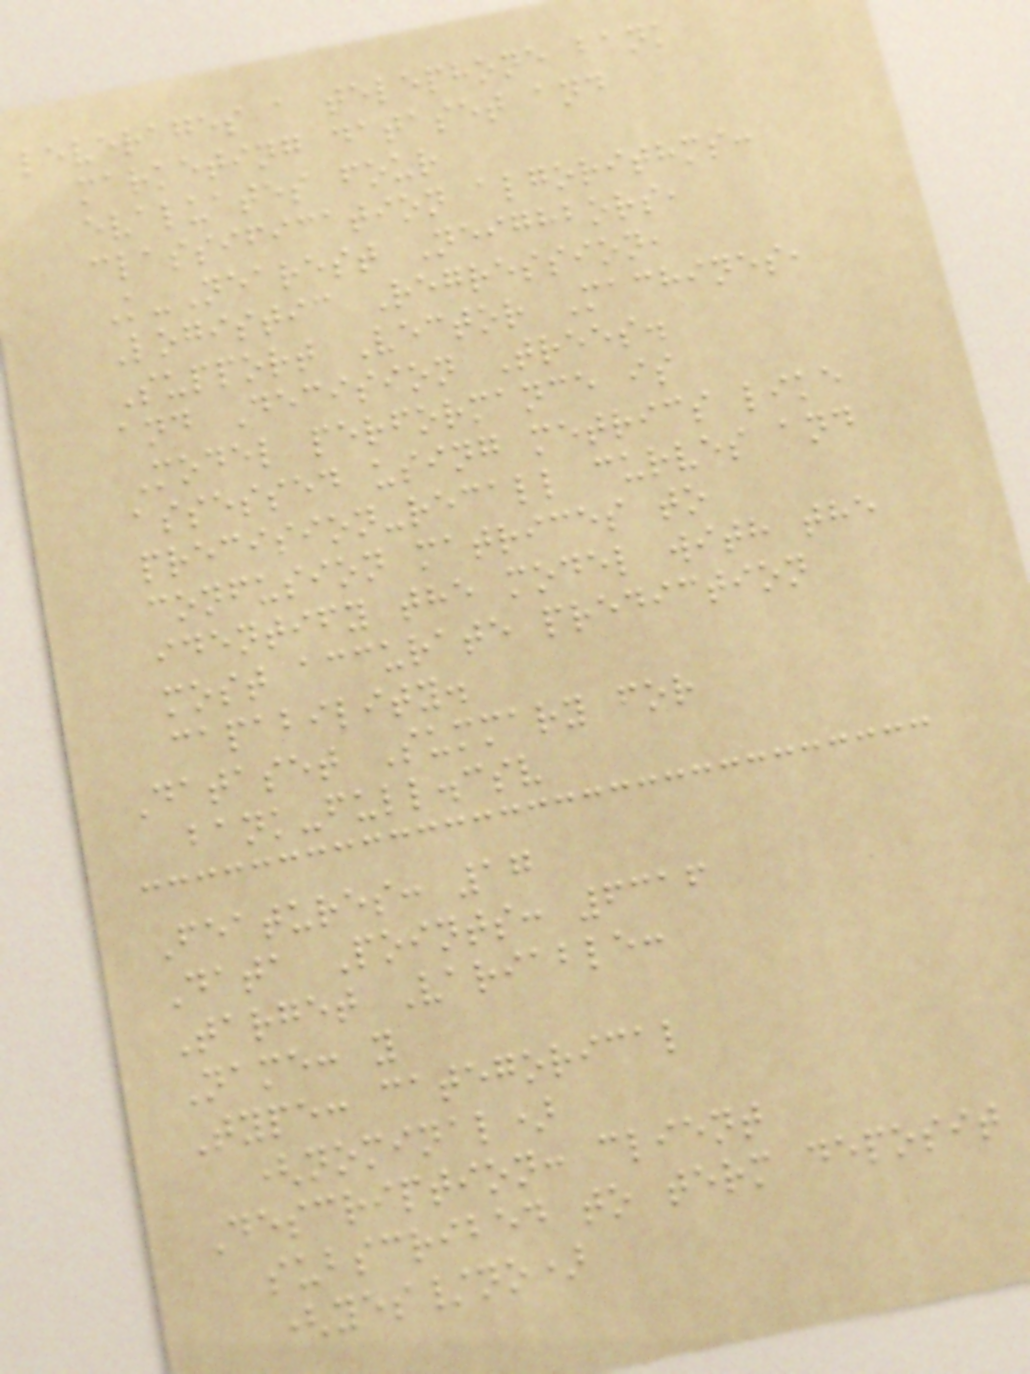leverages a telephone bank
marketing dataset and
evaluates four
classification algorithms:
K-Nearest Neighbors,
Logistic Regression,
Support Vector Machines,
and Decision Trees.
Model performance is
assessed using metrics like
precision-recall curves and
confusion matrices to
identify the model with the
most accurate prediction
capability.
Dataset Summary for
bank-full.csv
Features: 17
Data Points: 6316
Target Variable:
Name: y
Type: categorical
(nominal)
Description: client
subscribed to term deposit
(yes/no)
